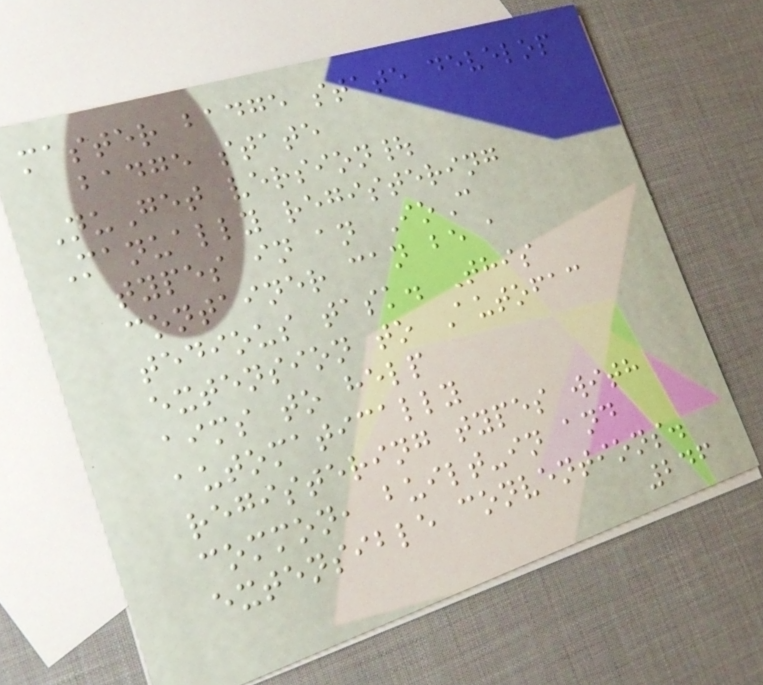master badge state develop
badge state
NuGet version|
Manually registering
types in an IoC
container can be a
tedious task. This
extension to Autofac
aims to help
automatically
registering types with
common, built-in and
extensible conventions.
246
